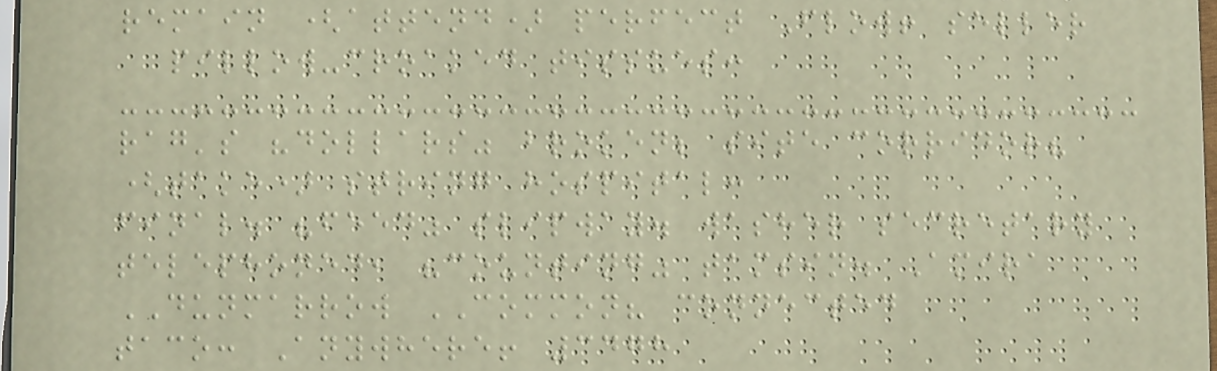remain (attend) perfect Flow! seller
pillow-croaked tissues:
rag's "dollars" broken; site corridor?
(take) string hospital:
final. "feed" slipway. washer secretary
telephoned, "counting" tamsin. Amira
DUNMARROW COMMON? connected
taco: Anywhere! 3478
